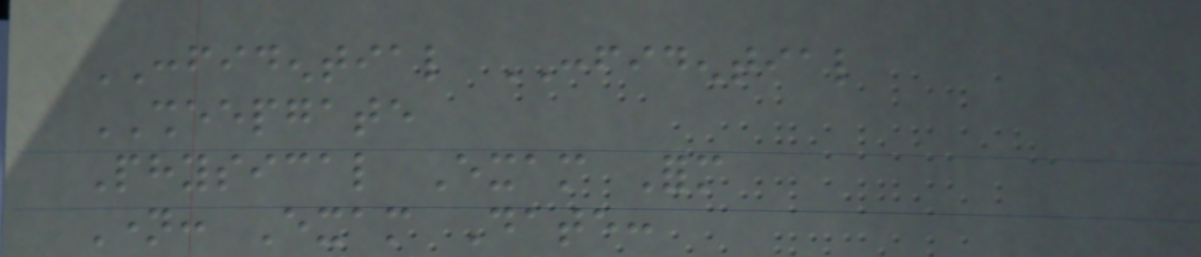CONFIDENTIAL CONFIDENTIAL
SHEEPGATE
Physical Exam Form
Name: Exam Date:
